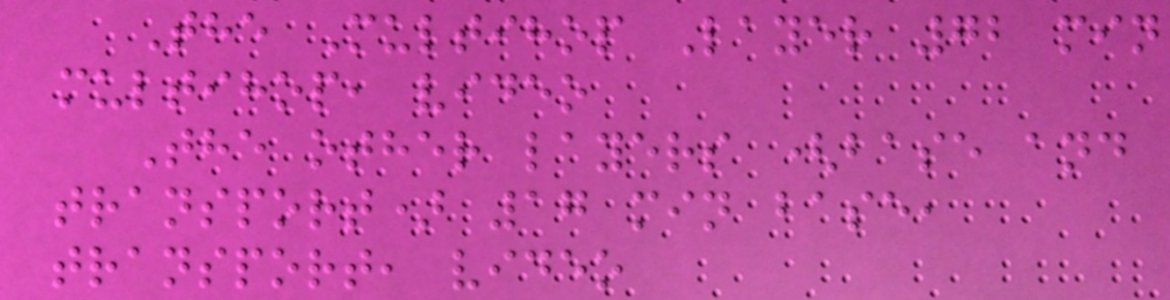The Multihop Layer 72 min
multihop, video
The other layers (base and
transport) 17 min base,
transport, video
